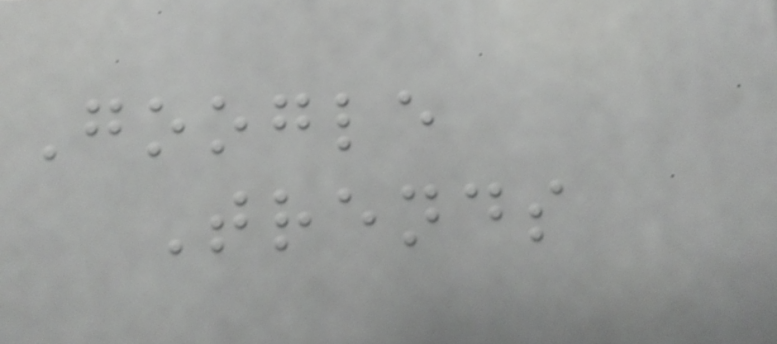Google
Trends
